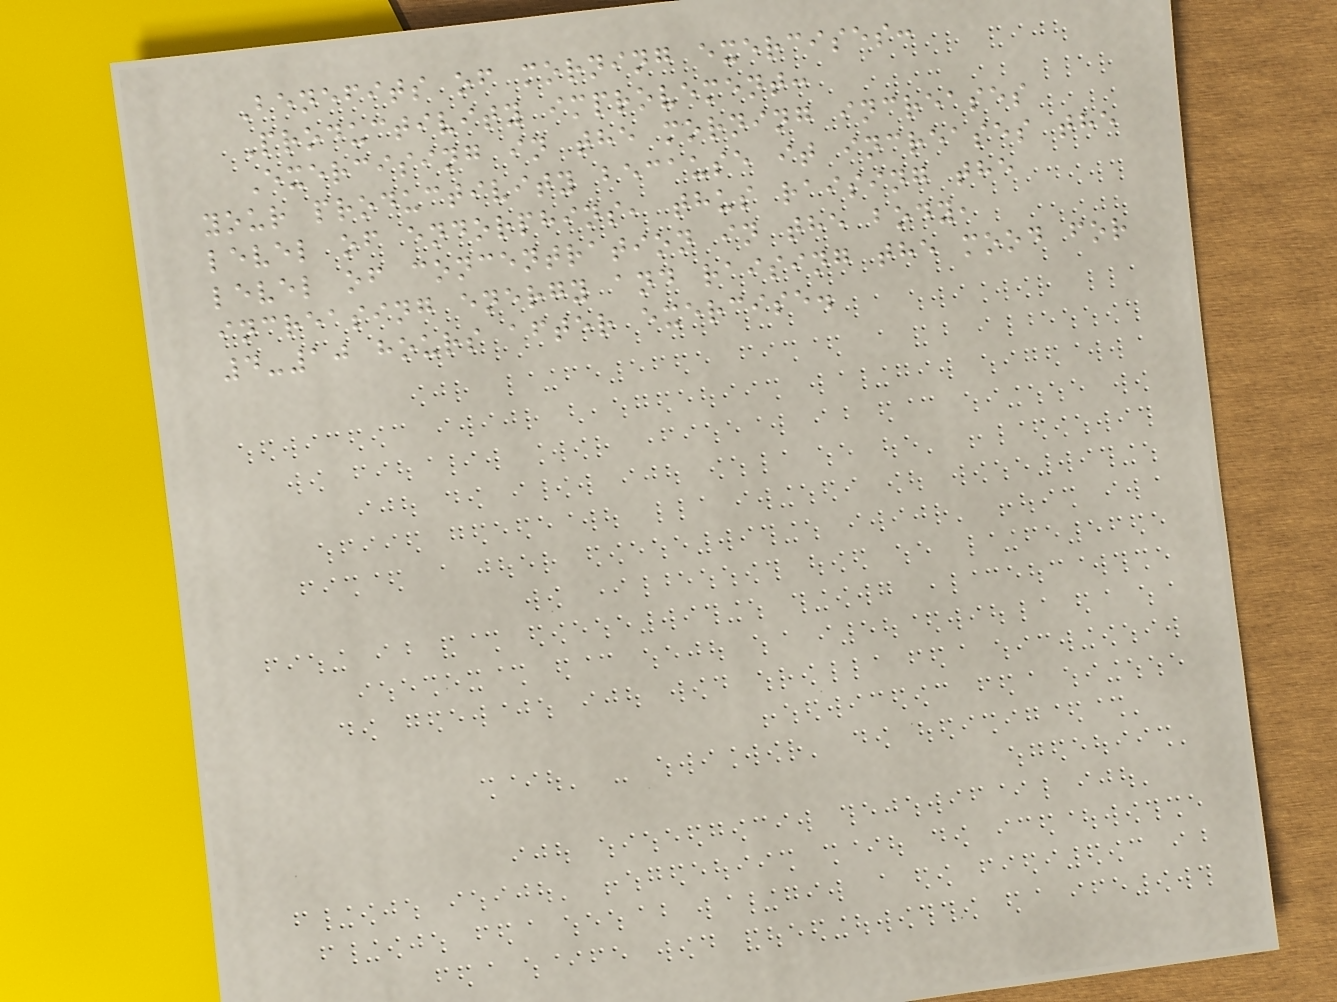Benefits of morning exercises:
Productivity improvement:
Exercising in the morning increases
your productivity because it increases the
level of endorphins, thus raising the
level of concentration in the body,
increasing energy and raising the mood for
4-10 hours after exercise.
